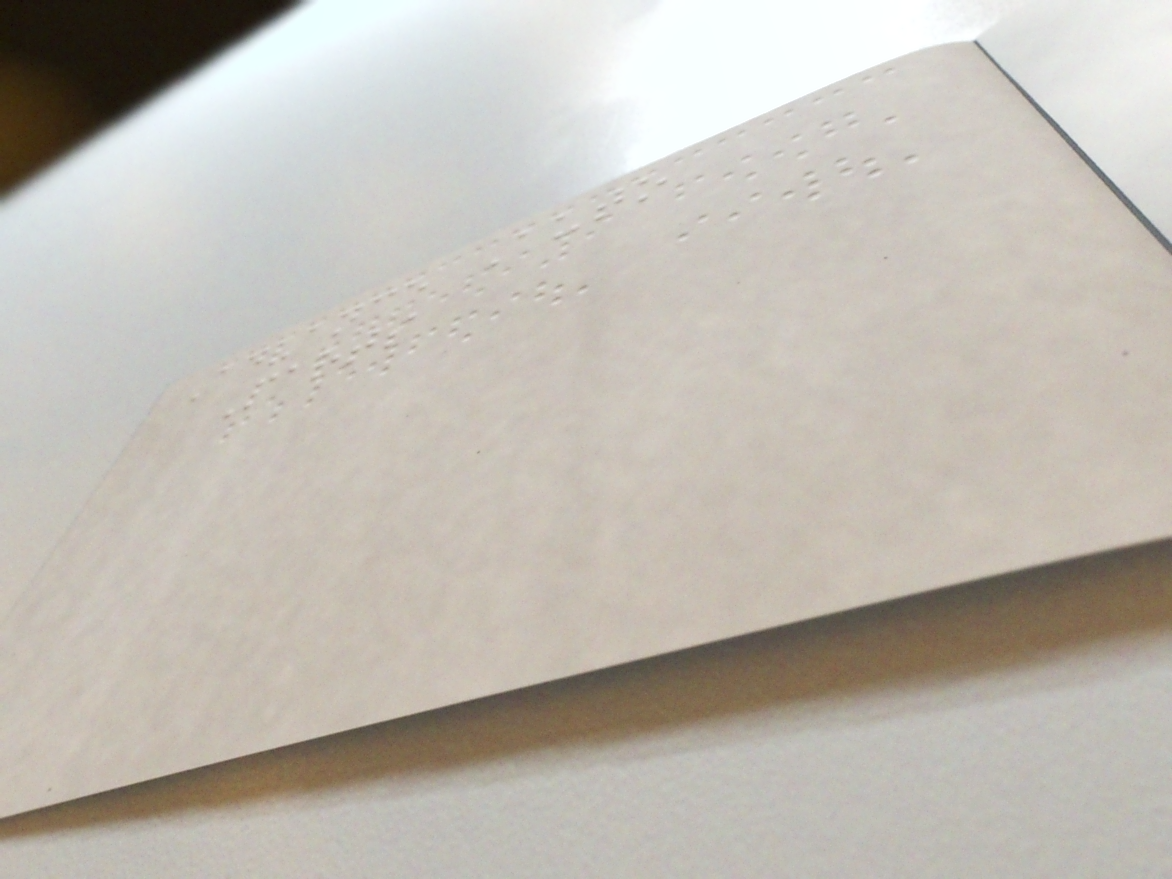Advance Auto
Parts
